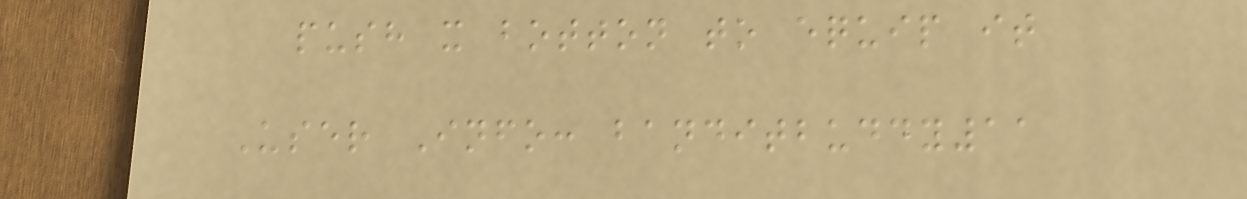push x botton to equip it
User Info: banditbuddy11
